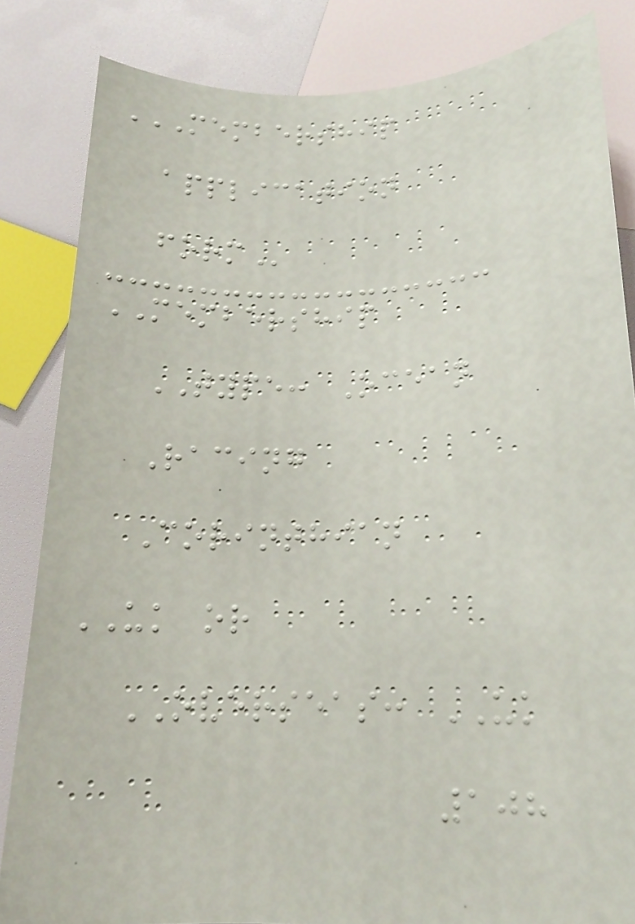MEMBERSHIP
APPLICATION
FORM
MEMBERSHIP
TYPE: Ocean
Racing
Corinthian
UK or
OVERSEAS: UK
108
